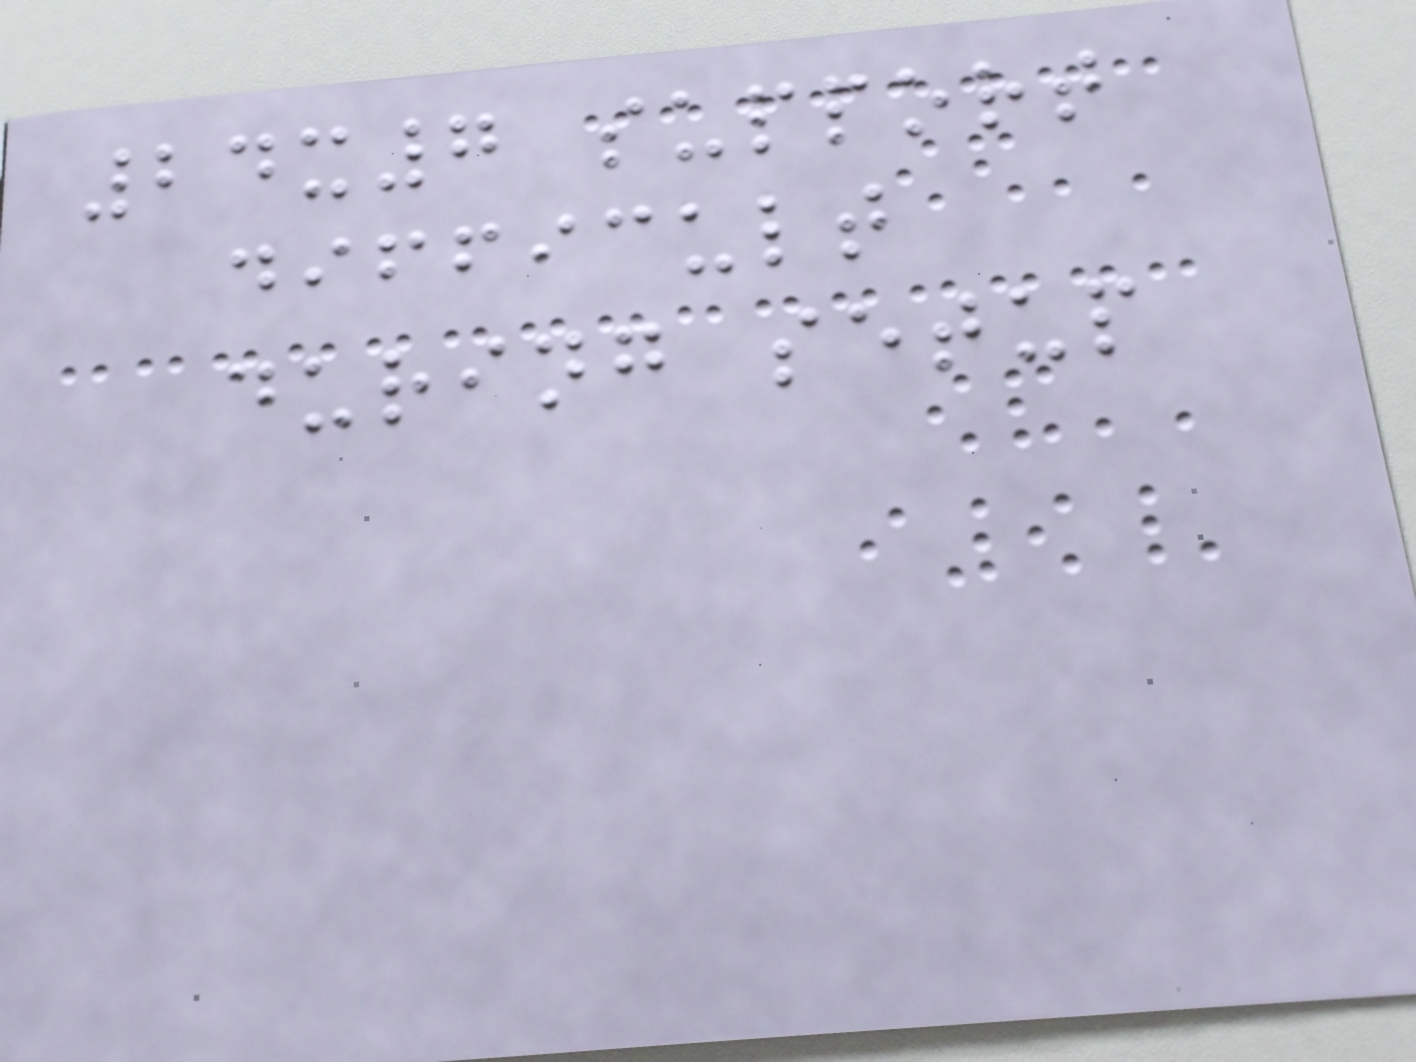24x7 support
difficult
during setup
